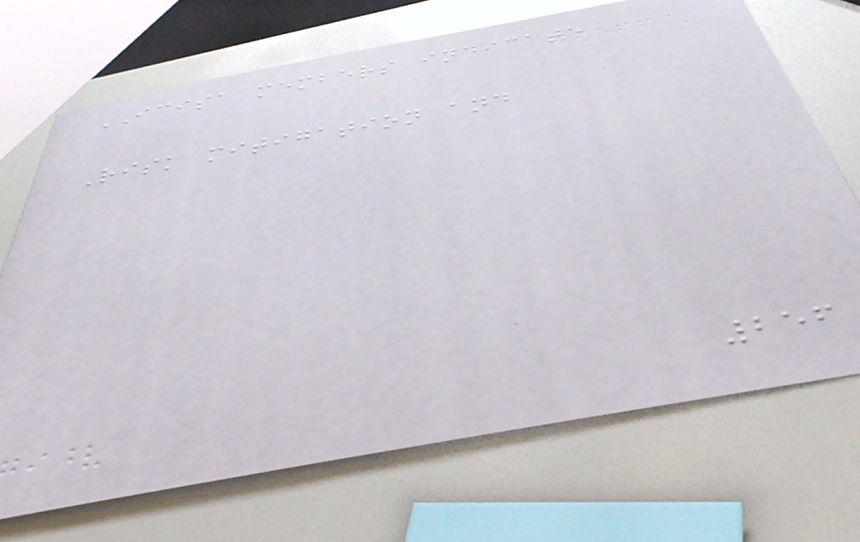ICISA members indicate
Risk mitigation and
256
